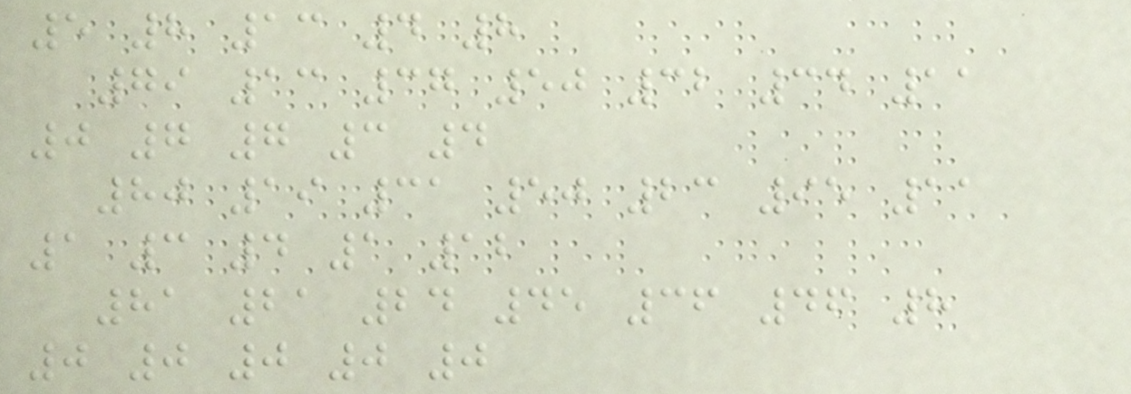5 8 13 4 8
79 13 37 50 32 34 11
0 7 7 3 4
80 19 31 50 23 95 11
1 3 4 1 12
81 21 24 45 36 46 8
0 0 0 0 0
